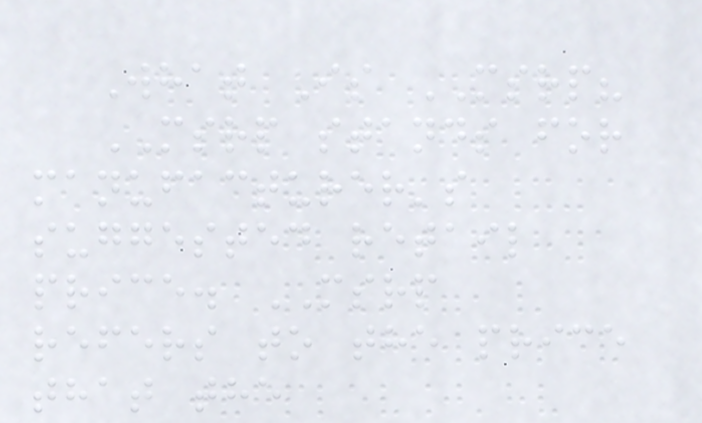What Is MSRP?
MSRP stands for
manufacturer's
suggested retail
price. MSRP
refers to the price
that the
